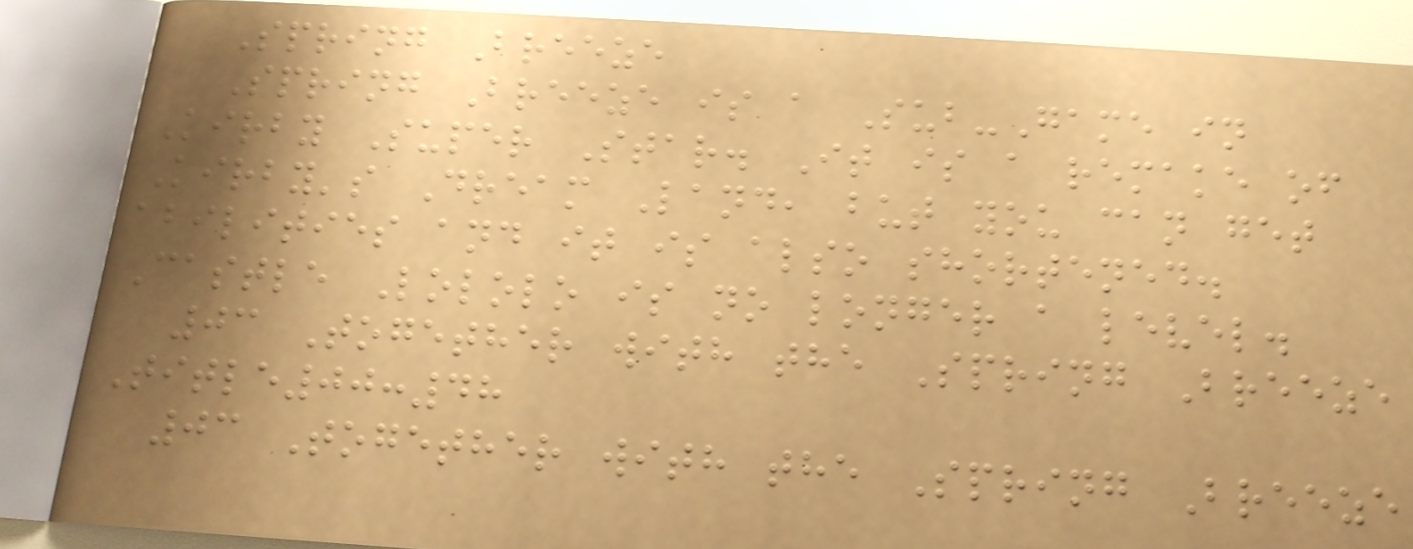Spring Breeze
Spring Breeze is a Sub-Game in
Kirby Super Star. It is a remake of
Kirby's Dream Land, but you can get
abilities and it is also shortened.
Castle Lololo is no longer a level.
03 Together with the Spring Breeze
Title00:48
03 Together with the Spring Breeze
